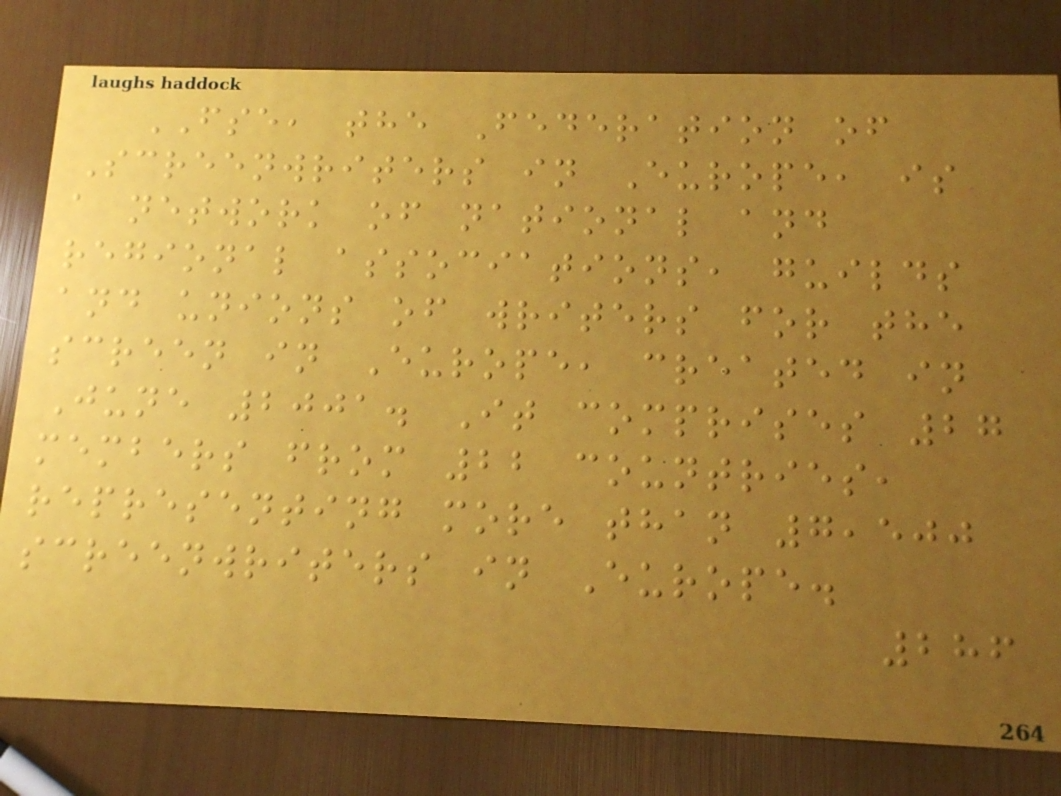FSE, the Federation of
Screenwriters in Europe, is
a network of national and
regional associations, guilds
and unions of writers for the
screen in Europe, created in
June 2001. It comprises 27
members from 22 countries,
representing more than 7,500
screenwriters in Europe.
286
